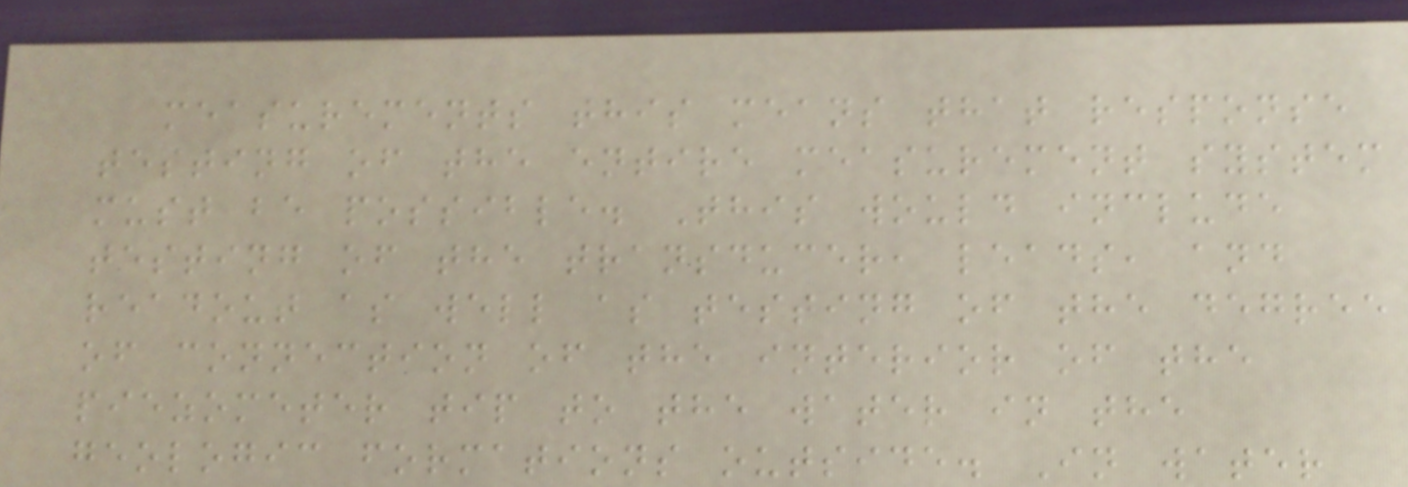measurements this means that response
testing of the entire measurement system
must be possible. This would include
testing of the transducer, leads, and
readout as well as testing of the degree
of connection of the interior of the
piezometer tip to the water in the
geologic formations outside. In water
